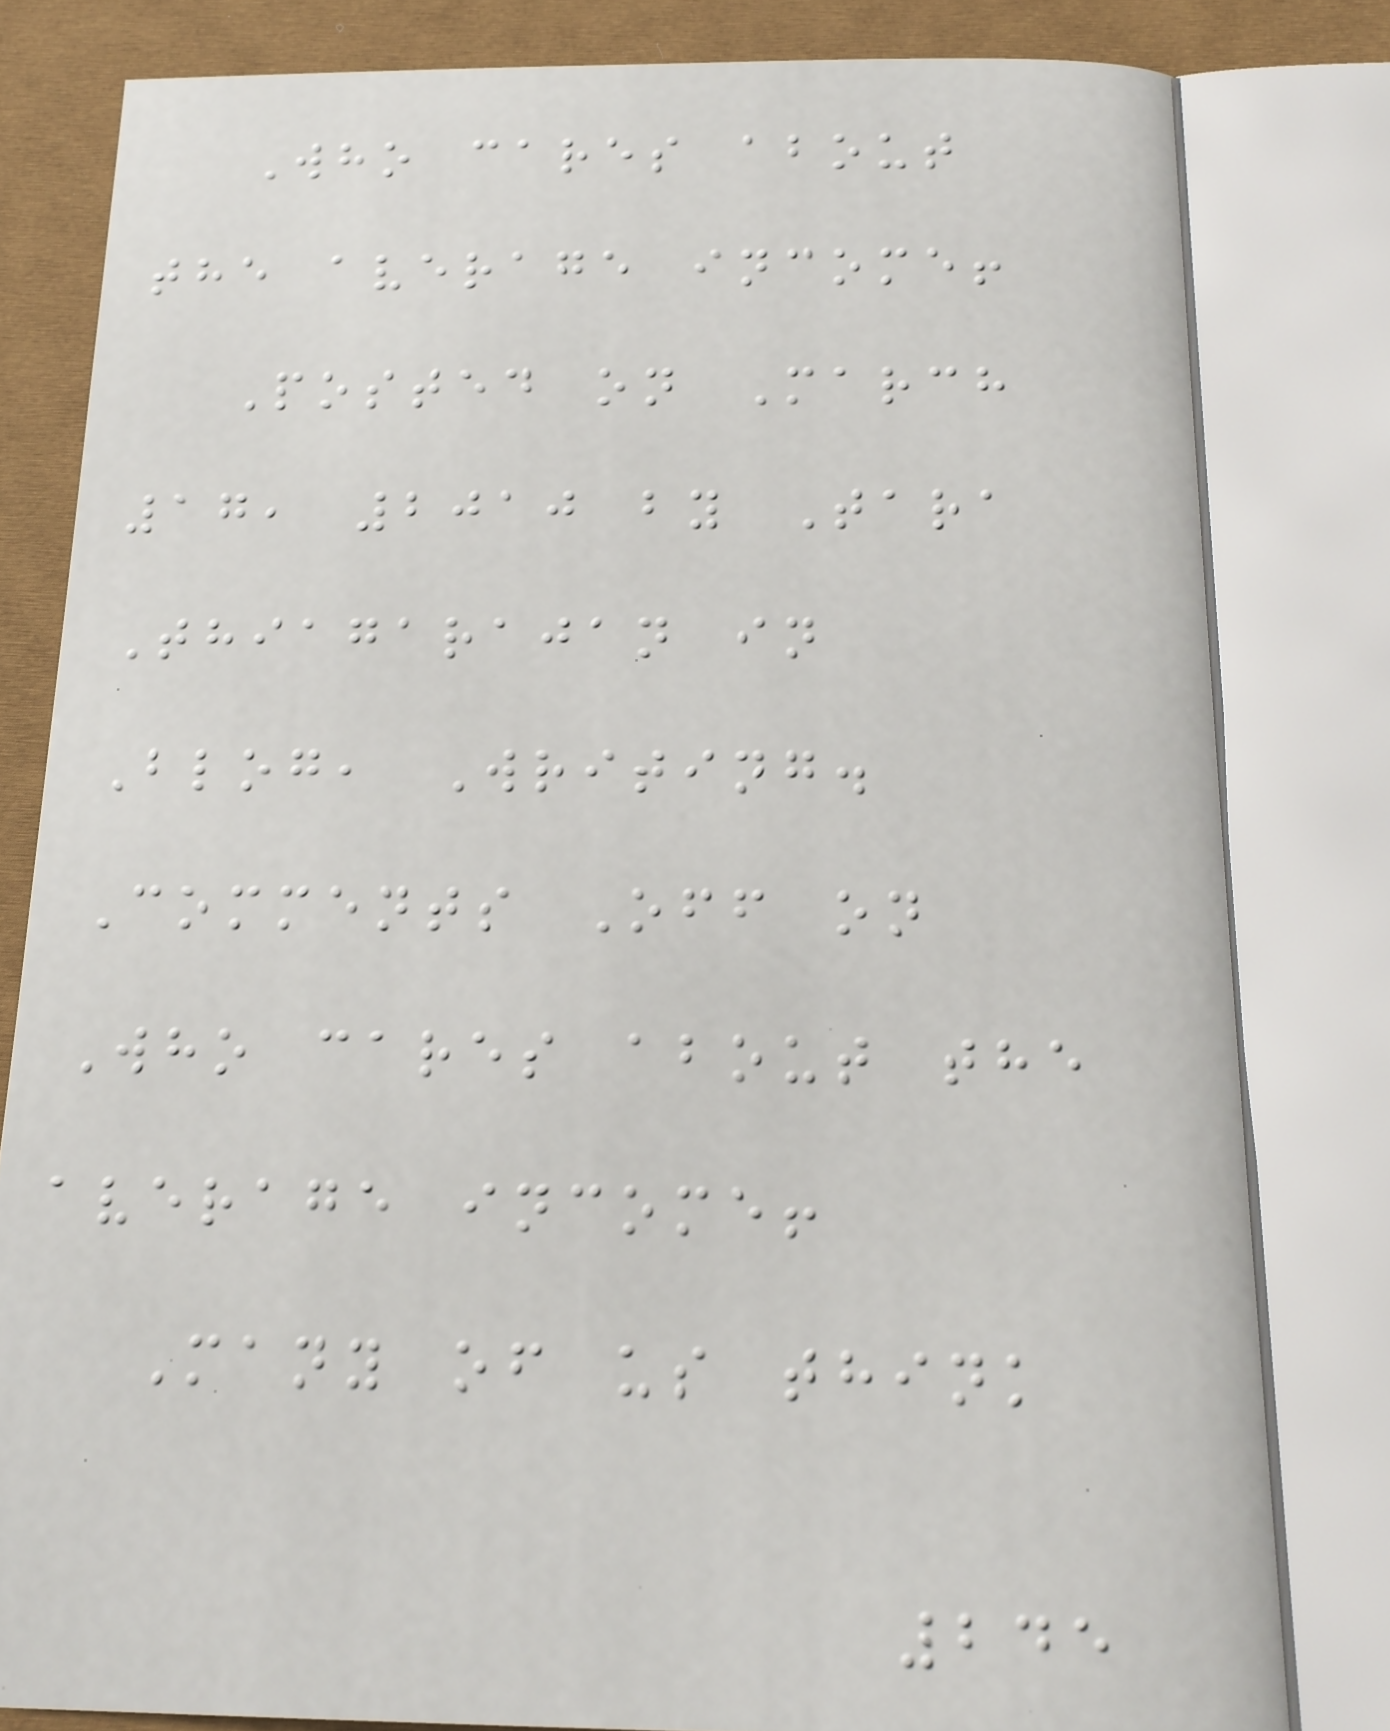Who cares about
the average income!
Posted on March
17, 2010 by Tara
Thiagarajan in
Blog, Writing.
Comments Off on
Who cares about the
average income!
Many of us think
245
